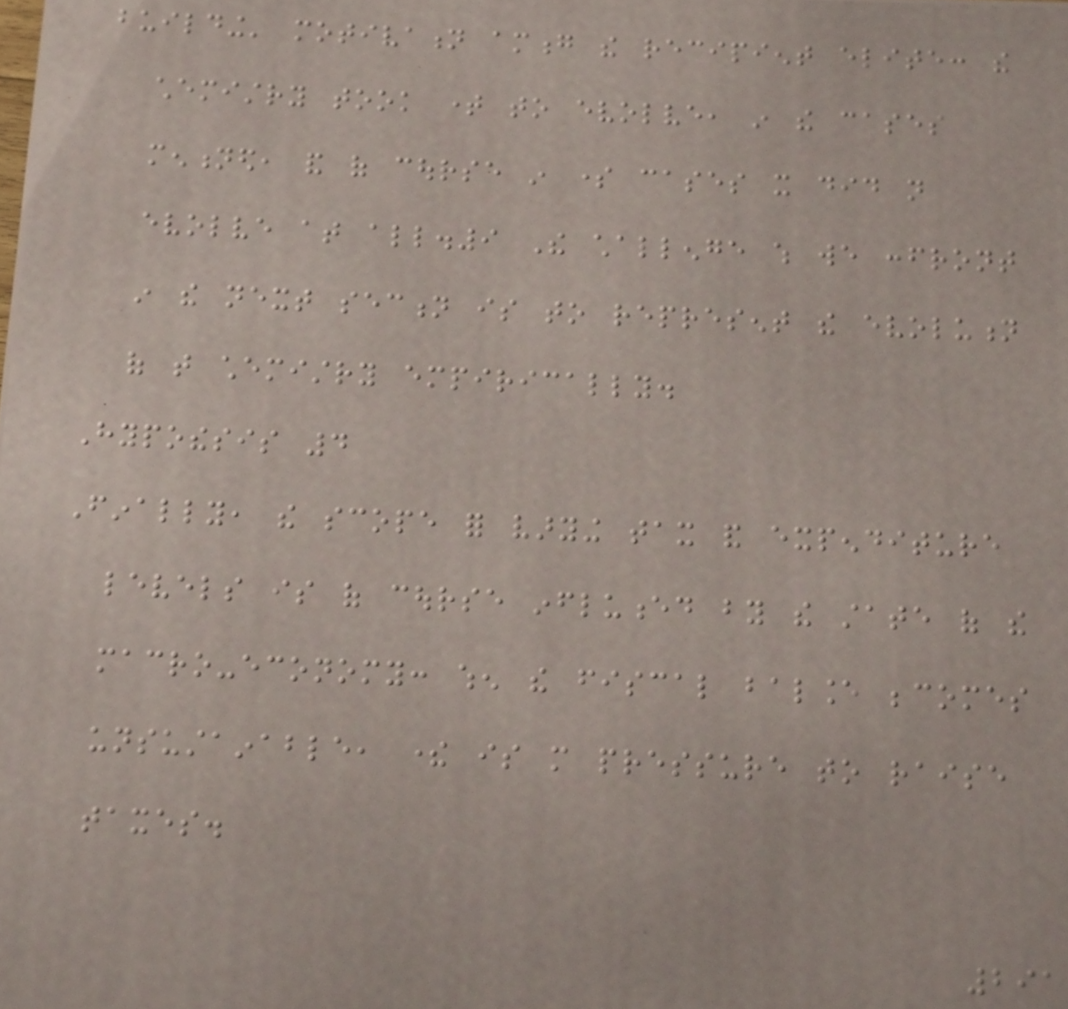building' motivation among the recipient elite: the
chemistry took time to evolve, in the cases
mentioned, and of course in some cases it did not
evolve at all.9 The challenge which we confront
in the next section is to represent the evolution
of that chemistry empirically.
Hypothesis 4
Finally, the scope for varying tax and expenditure
levels is of course influenced by the state of the
macro-economy: when the fiscal balance becomes
unsustainable, there is more pressure to raise
taxes.
291
